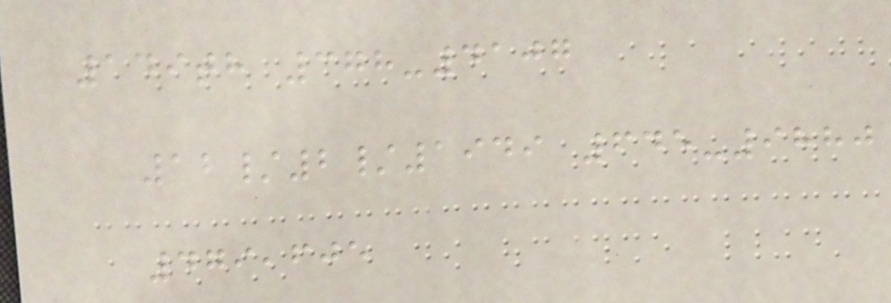149th 378-4107
12/2/1949 645-9880
479,605
